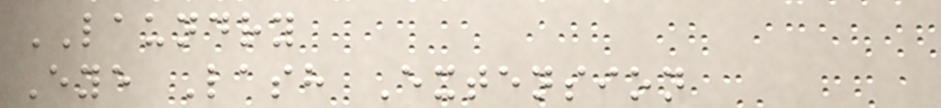LAUNDRY
Eye Lash Extension
